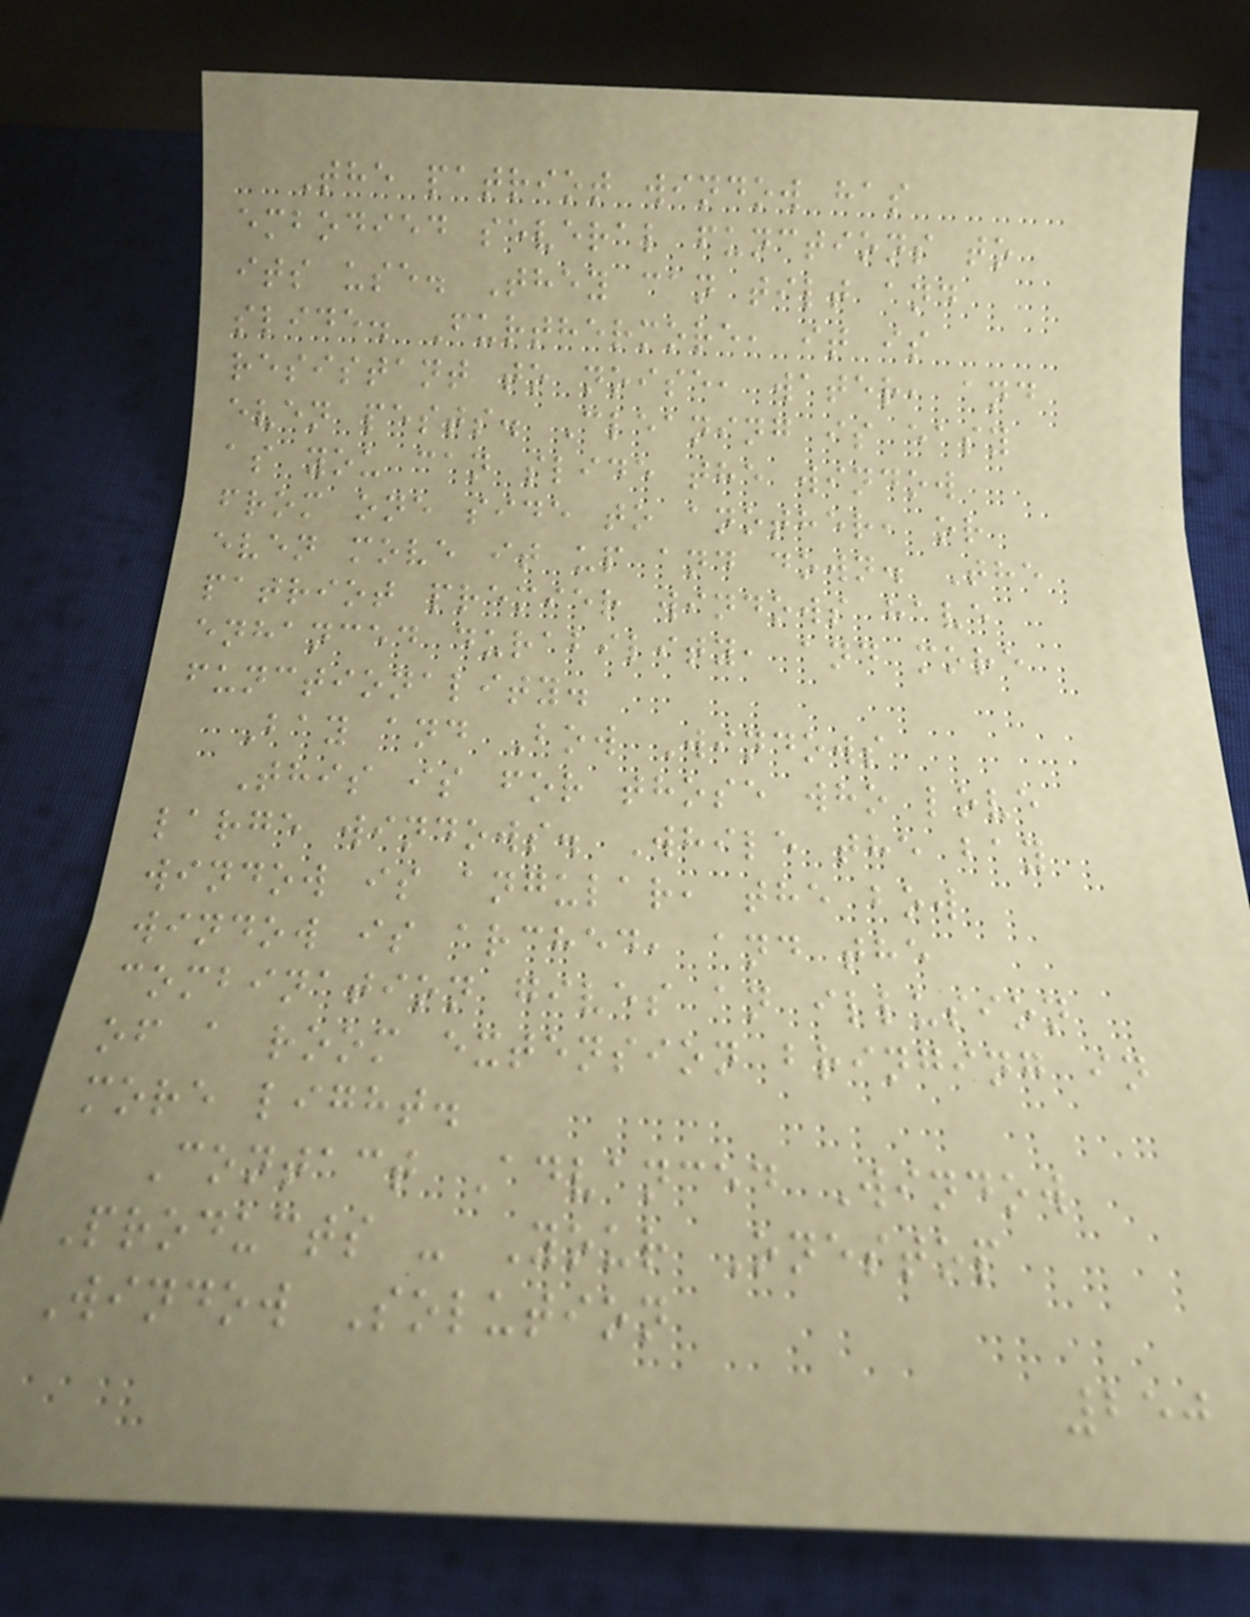The patriot window has
embodied several functions to
its use. They can tilt and
slide. Furthermore, it is
resistant to noise, water, and
even pests. Cleaning is easy
as you can slide the window
from one side to another, or
even move it up and down. The
patriot premier windows have
enhanced durability, and more
functionality.
Bay and Bow Windows
This is for those who love
large windows. While the bay
window is angular, the bow
window is arched, and the
combination gives an illusion
of a room extension bringing in
more light.
Contact Advanced Window
Products - Your Onestop
Window Solution
250
